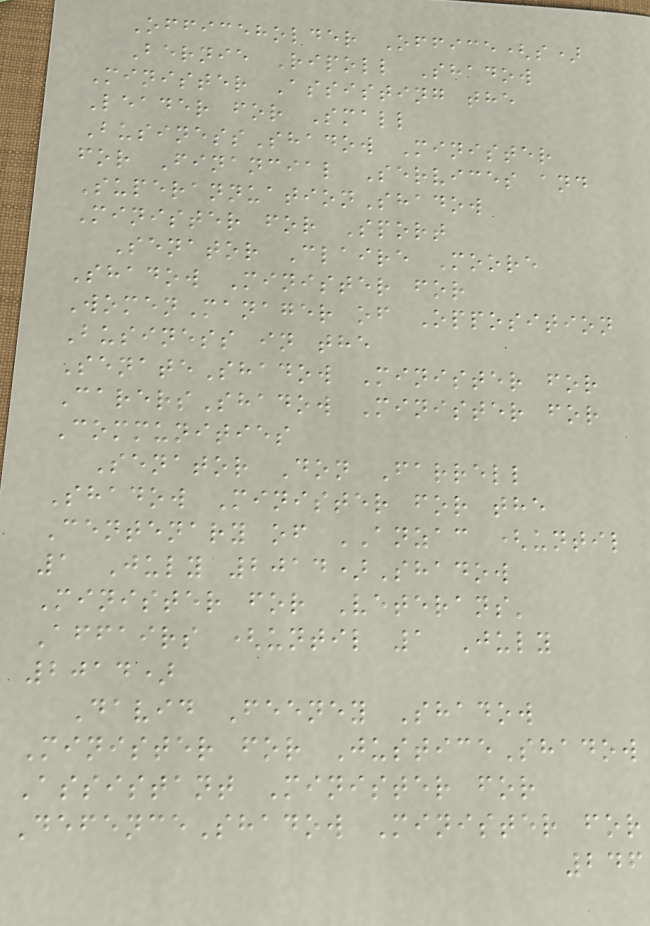Officeholder Office(s)
Bernie Ripoll Shadow
Minister Assisting the
Leader for Small
BusinessShadow Minister
for Financial Services and
SuperannuationShadow
Minister for Sport
Senator Claire Moore
Shadow Minister for
WomenManager of Opposition
Business in the
SenateShadow Minister for
CarersShadow Minister for
Communities
Senator Don Farrell
Shadow Minister for the
Centenary of ANZAC (until
1 July 2014)Shadow
Minister for Veterans'
Affairs (until 1 July
2014)
David Feeney Shadow
Minister for JusticeShadow
Assistant Minister for
DefenceShadow Minister for
246
